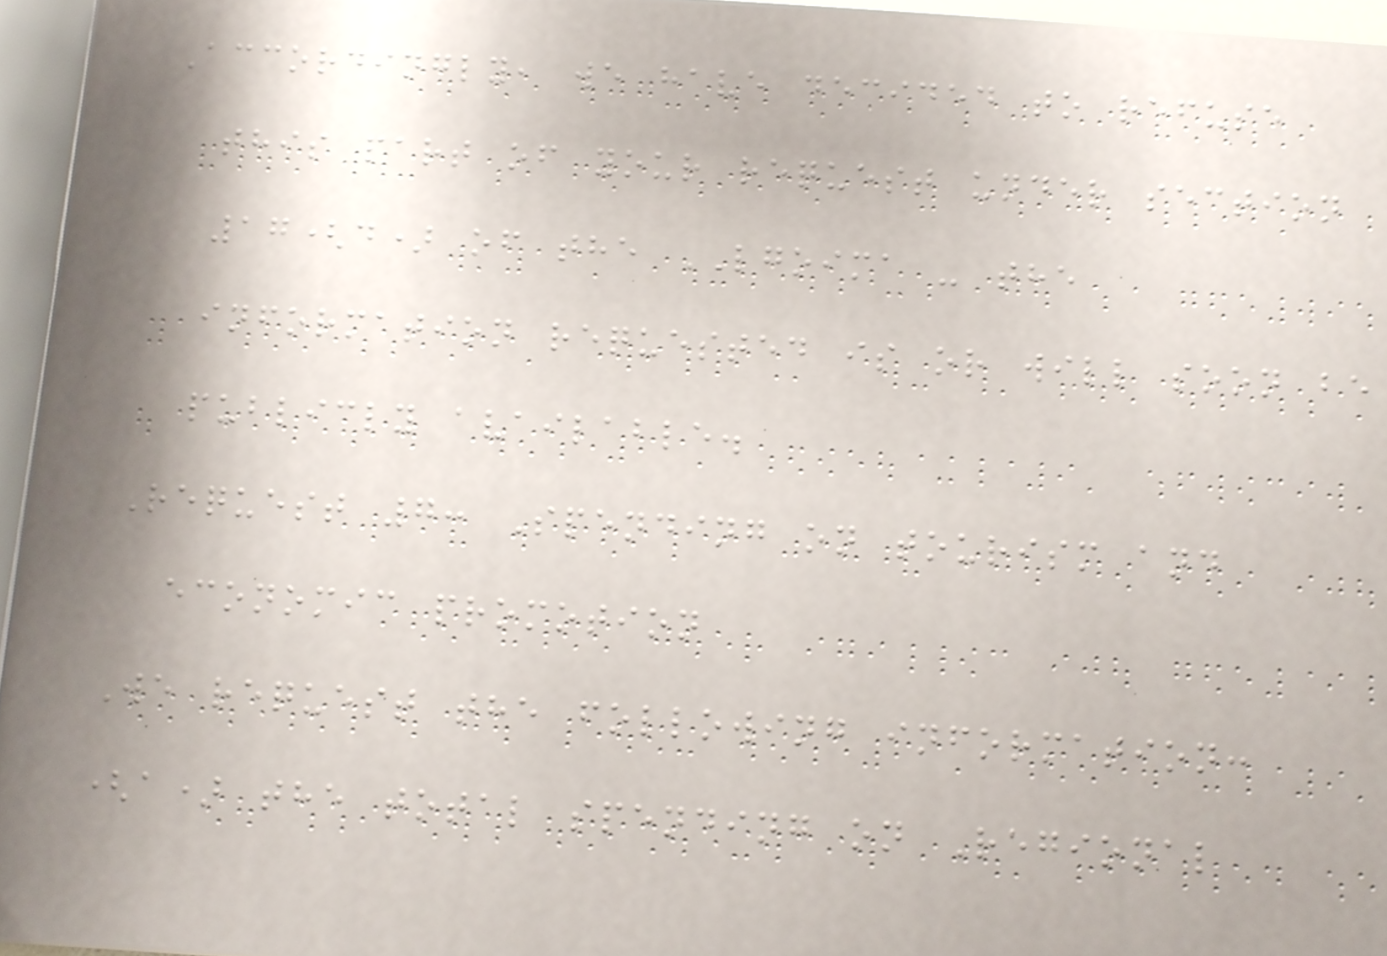Accordingly, we have decided to refuse
this part of your request under section
17(d) of the LGOIMA - the
information requested is or will soon be
publicly available.
Request 7: Spending on tourism and
economic promotion
We request the following information:
(a) the total spending on Regional
